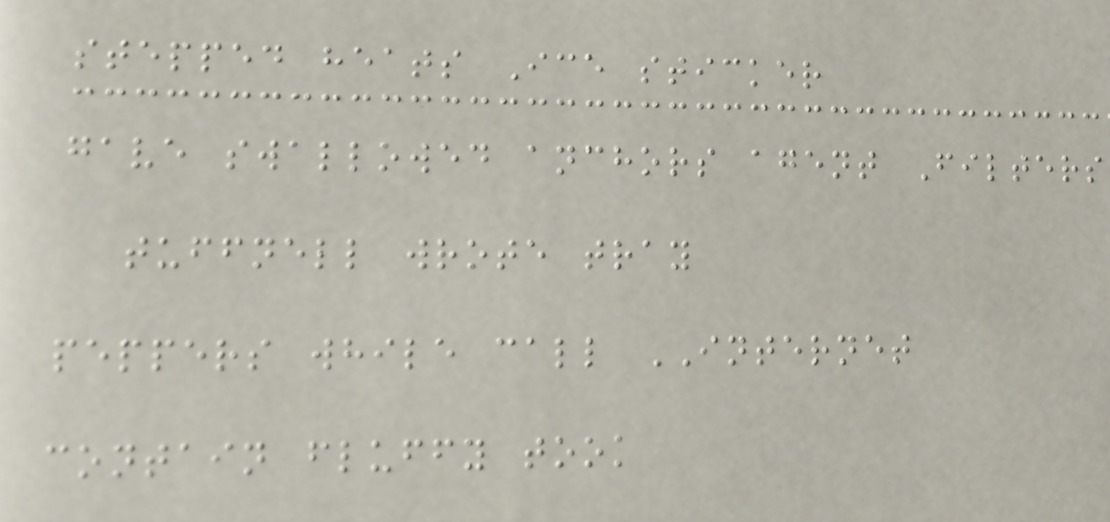stepped heats Ice sticker
gave swallowed anchors agent Filters
tuffnell wrote tray
peppers while call INTERNET
contain fluffy took
